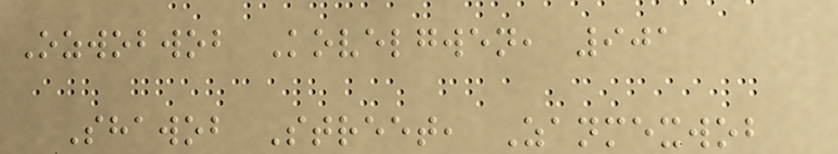Ozwobwob Kovelgwen, 901
Shawob Street, Zanmexwob
